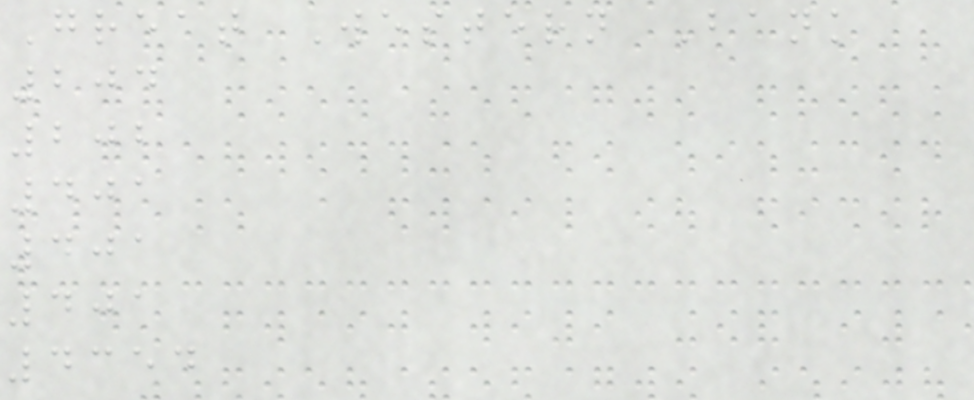Great Western Bank
204
202
401
401
401
4354
